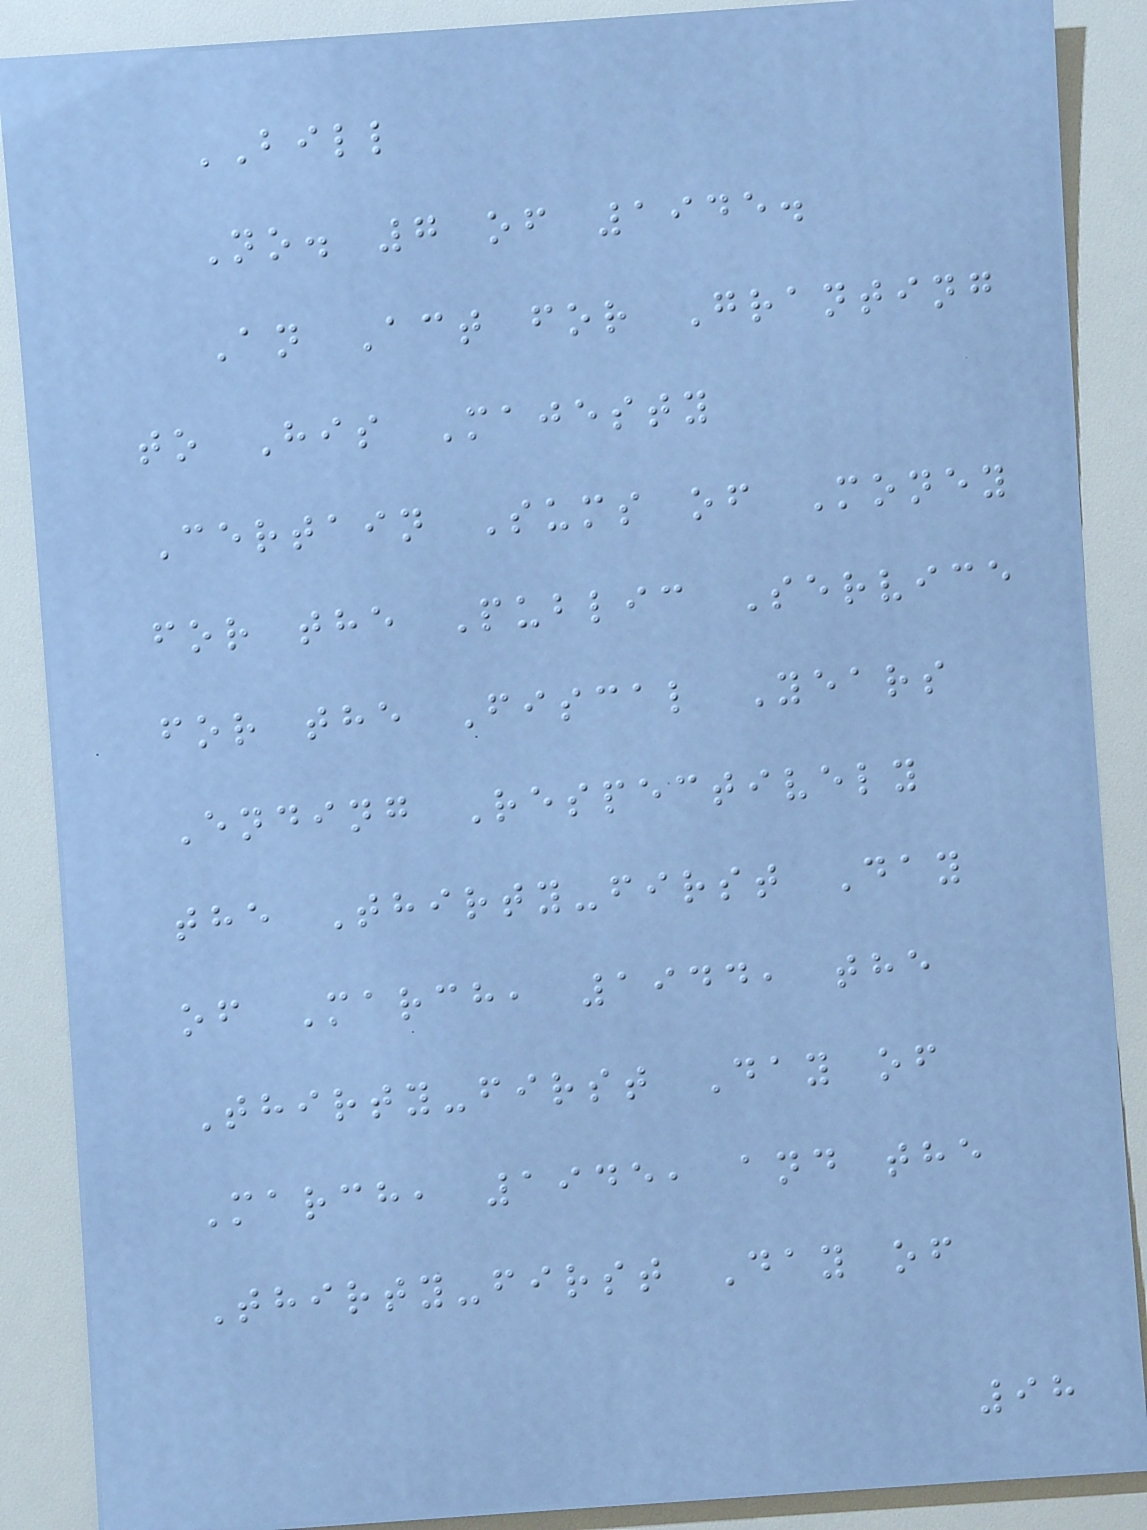BILL
No. 7 of 1945.
An Act for Granting
to His Majesty
Certain Sums of Money
for the Public Service
for the Fiscal Years
Ending Respectively
the Thirty-first Day
of March, 1944, the
Thirty-first Day of
March, 1945, and the
Thirty-first Day of
98
